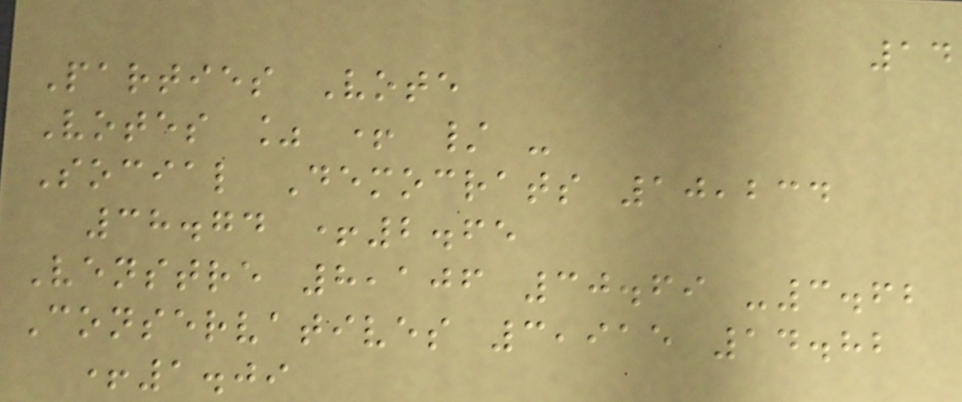14
Parties Vote
Votes % + / -
Social Democrats 10,234
38.74 +2.65
Venstre 8,106 30.69 -3.62
Conservatives 3,915 14.82
+1.09
